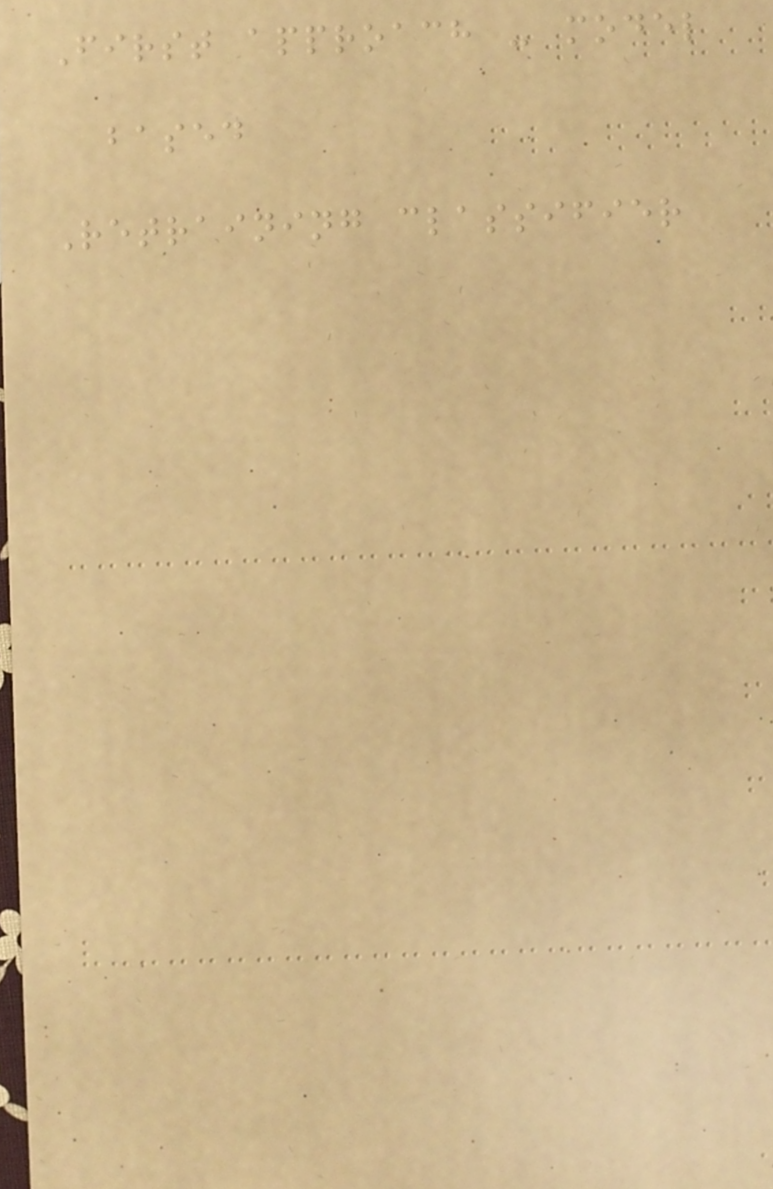First approach - model
based
Retraining classifier
